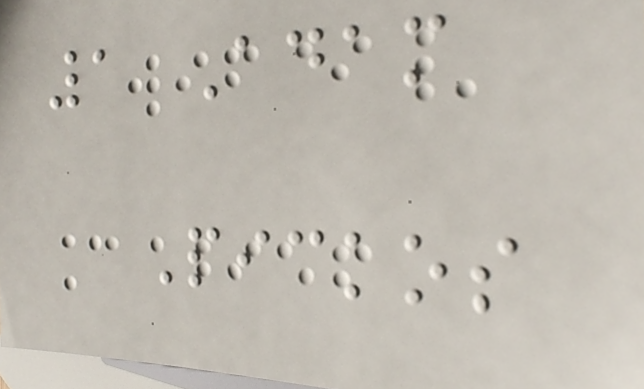1 Adam
Pickos
